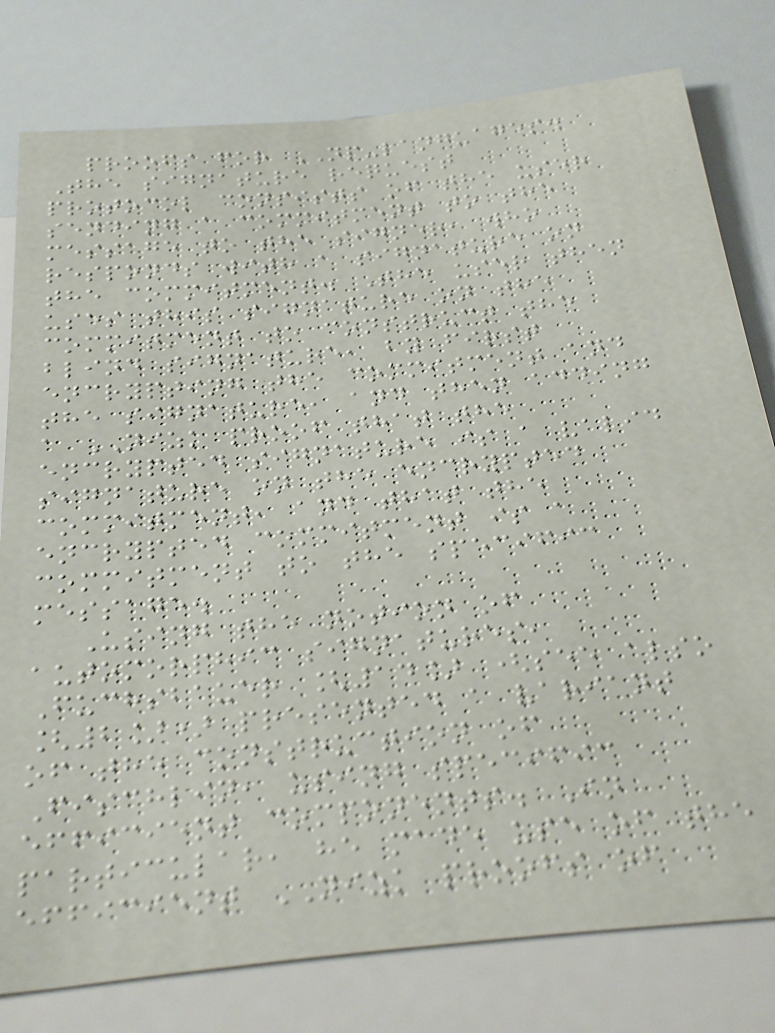proofs for NP-languages.
The signature request
protocol consists of the user
sending a commitment to the
message to the signer, who
responds with a signature on
the commitment. The user then
uses this signature on the
commitment to construct the
blind signature, by first
encrypting the commitment and
the signature, and then adding
a NIZK proof that the
encrypted signature is a valid
signature on the encrypted
commitment, and that the
encrypted commitment is a
commitment to the specific
message.
Using the notion of
automorphic signatures,
Fuchsbauer [14] (see also
[2]) presented a variant
of the construction of
Fischlin, using specific
efficient components. In
particular, he made use of the
efficient NIZK proofs of
